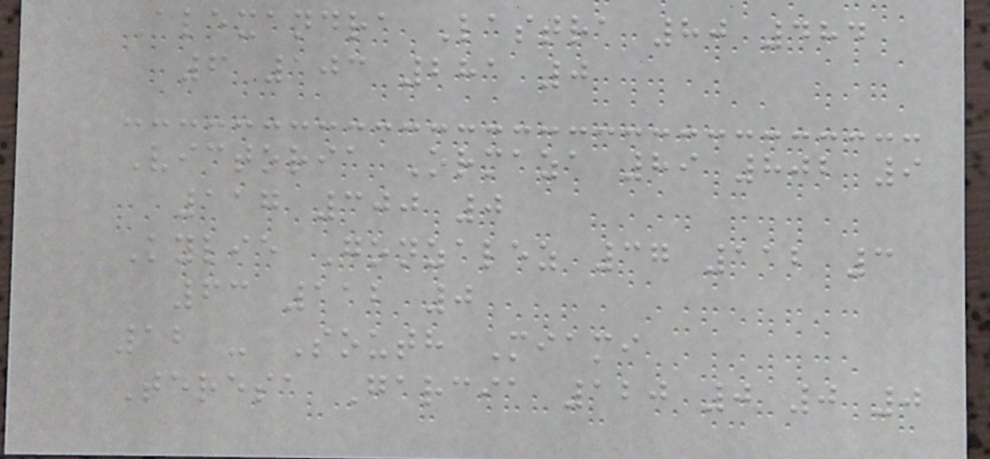Alexandra Lastra 80 484
6 103 281 0
Victoria Ormaza 89 802 9
117 300 0
Kylie Gonzalez 37 112 3
63 112 0
12 - South Miami
Teresa Garcia 120 0 0 0
